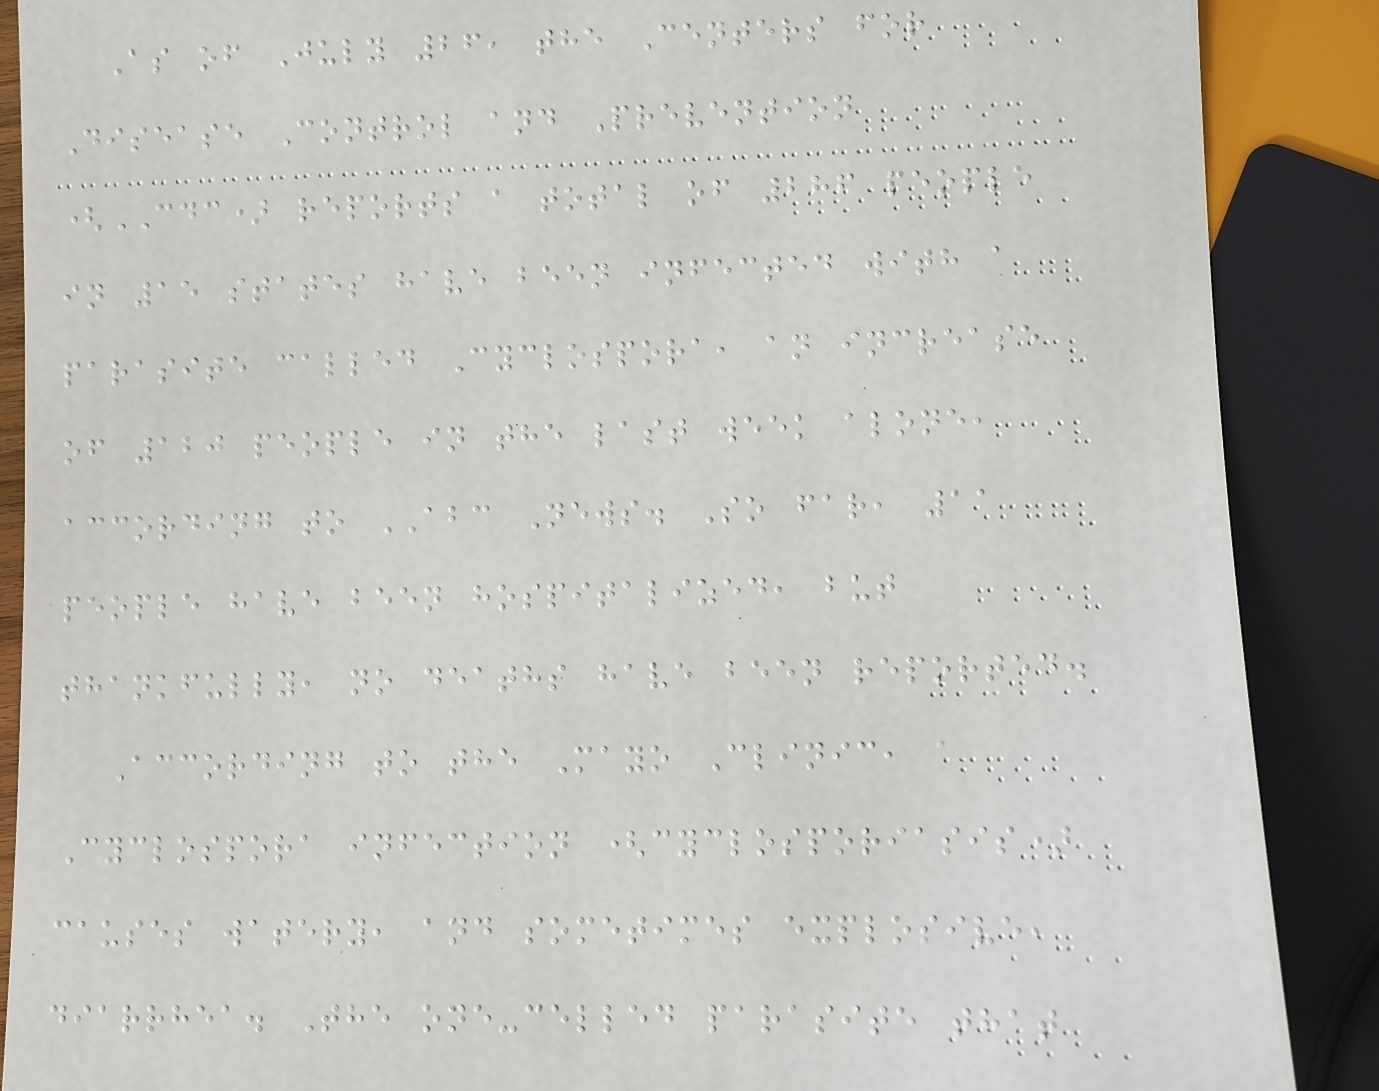As of July 26, the Centers for
Disease Control and Prevention
(CDC) reports a total of 286 people
in 15 states have been infected with a
parasite called Cyclospora, an increase
of 120 people in the last week alone,
according to ABC News. So far, 11
people have been hospitalized, but
thankfully, no deaths have been reported.
According to the Mayo Clinic, a
Cyclospora infection (cyclosporiasis)
causes watery, and sometimes explosive,
diarrhea. The one-celled parasite that
